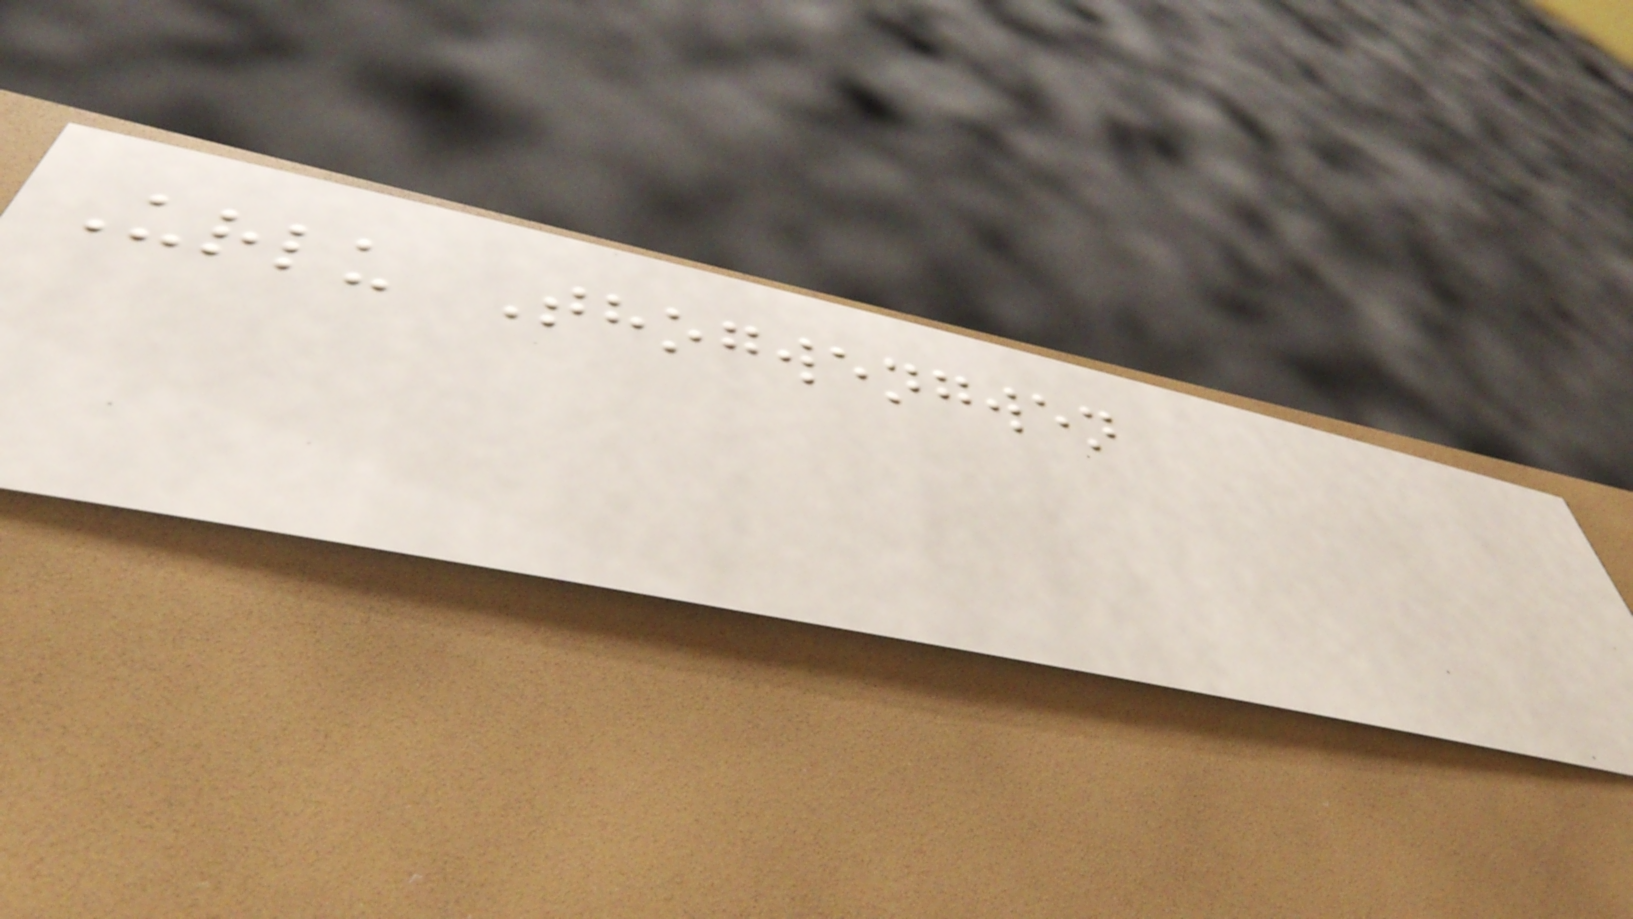Urlu Thogwengwen
